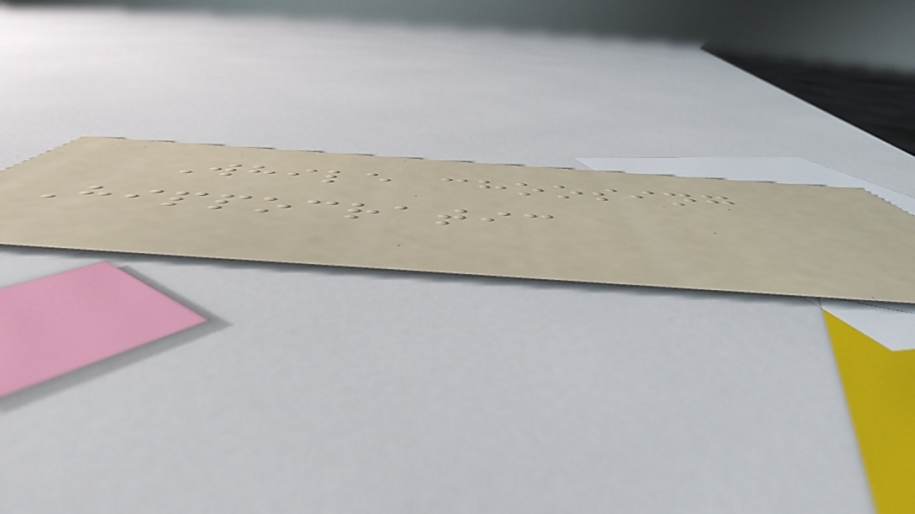While choosing
Hippocratic
